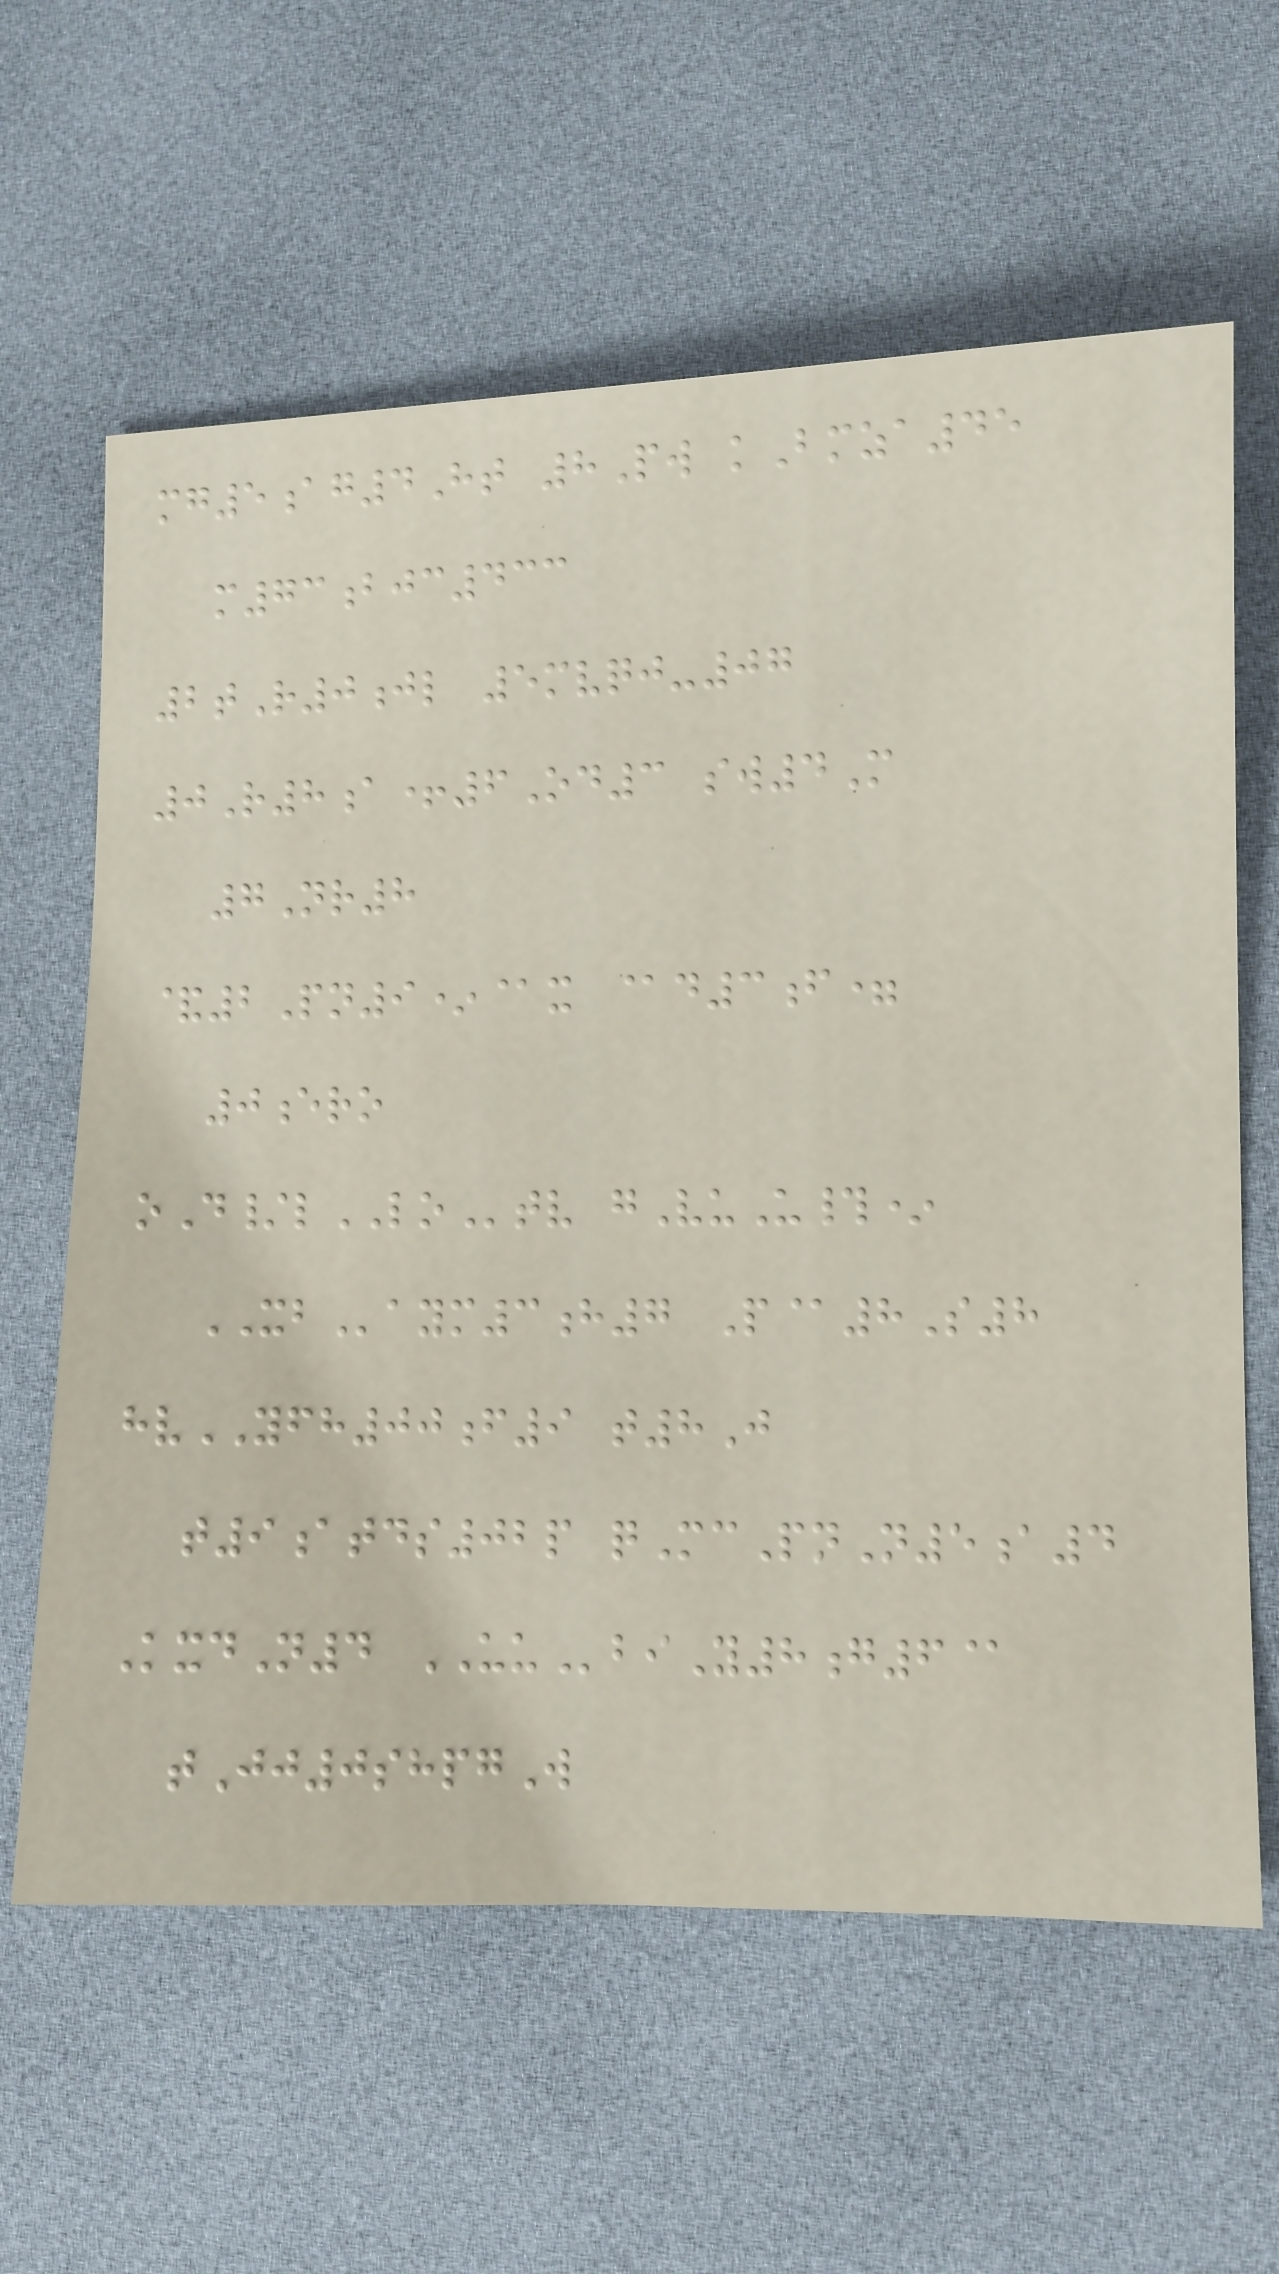mg5ag4Ht 8Pw kBmza45
m73bjc433
2tR0jl 5mvqj-07
0R8a+6Od3 sw4M
7Nr8
&2Pn9*@x @d3f=
0ero
oD/lLOtv gVuU#*
XBaym3h7 P@8S8
hvYFH00f9 t8J
t9atds02p qMcPnN5a4
KxdN4 UUbiY8g6@
tJj0shpgW
